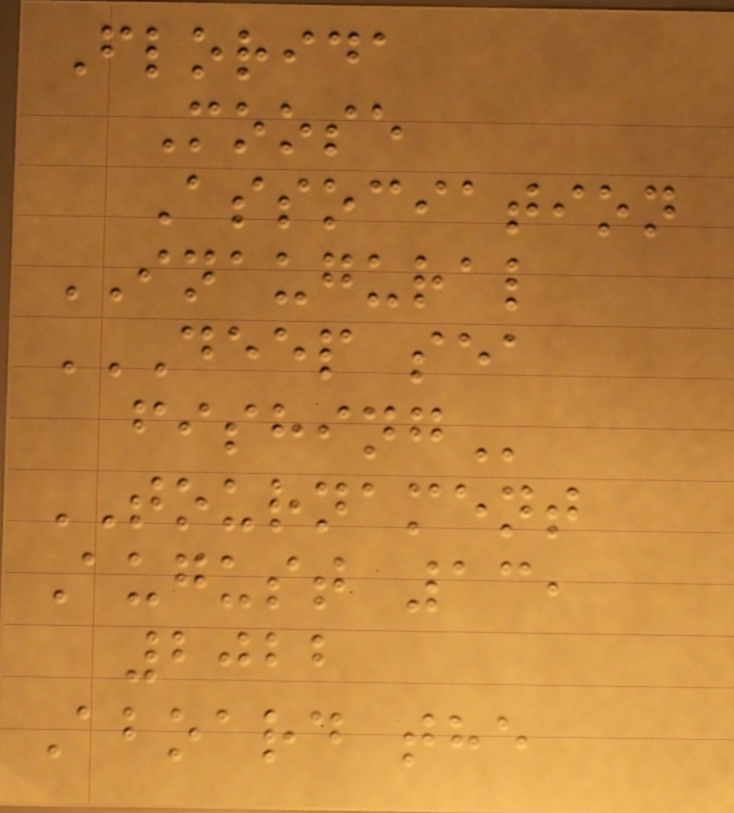Florida
Moose
Association
INAUGURAL
DEEP SEA
FISHING
TOURNAMENT
August 13,
2022
Aboard the
